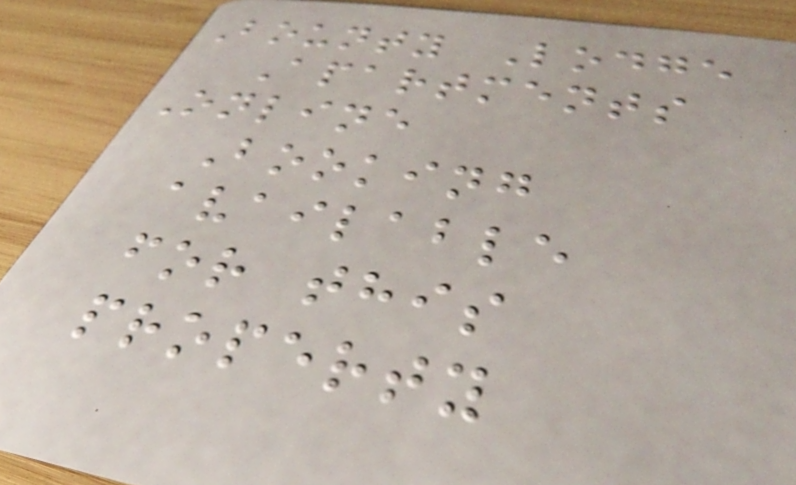Bounty Lodge
Apartments
Online
Booking
available
for this
property
